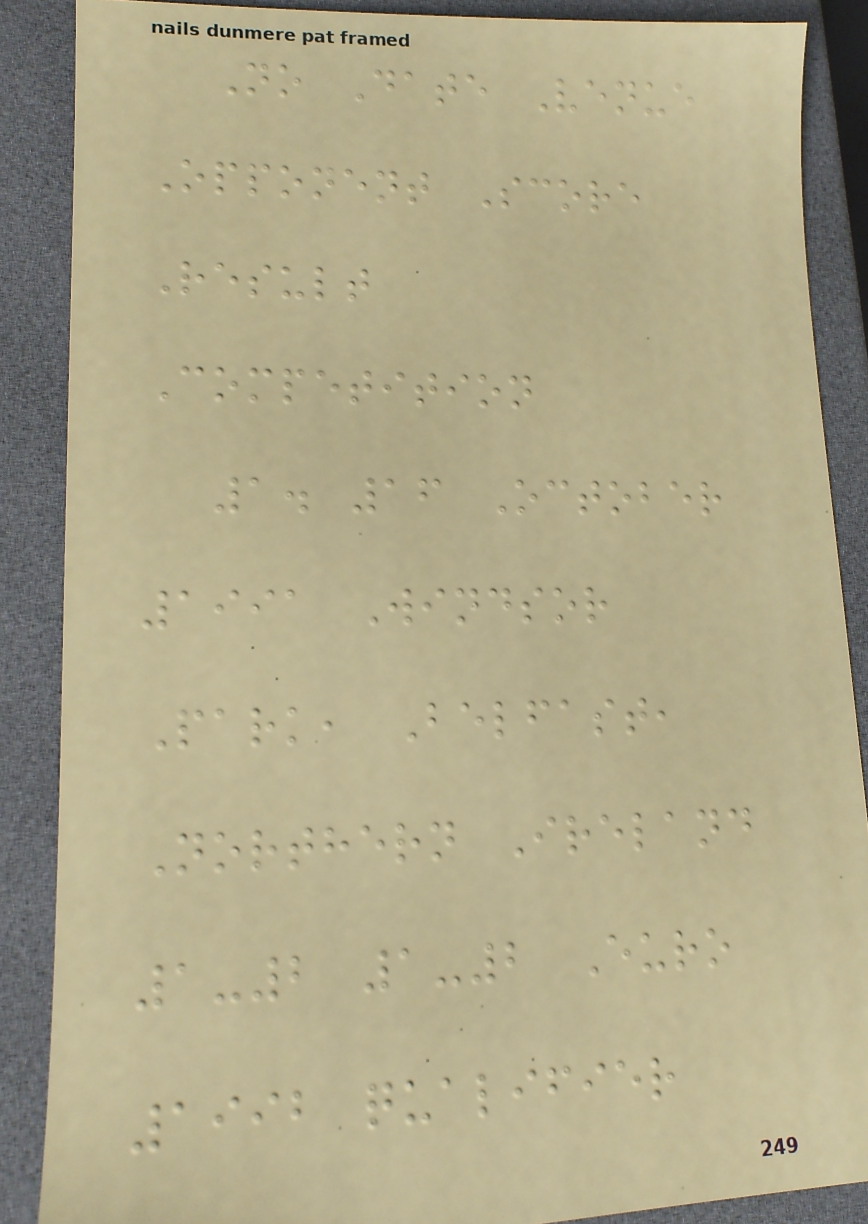No Date Venue
Opponent Score
Result
Competition
1. 16 October
1991 Windsor
Park, Belfast,
Northern Ireland
1-2 1-2 Euro
1992 qualifier
